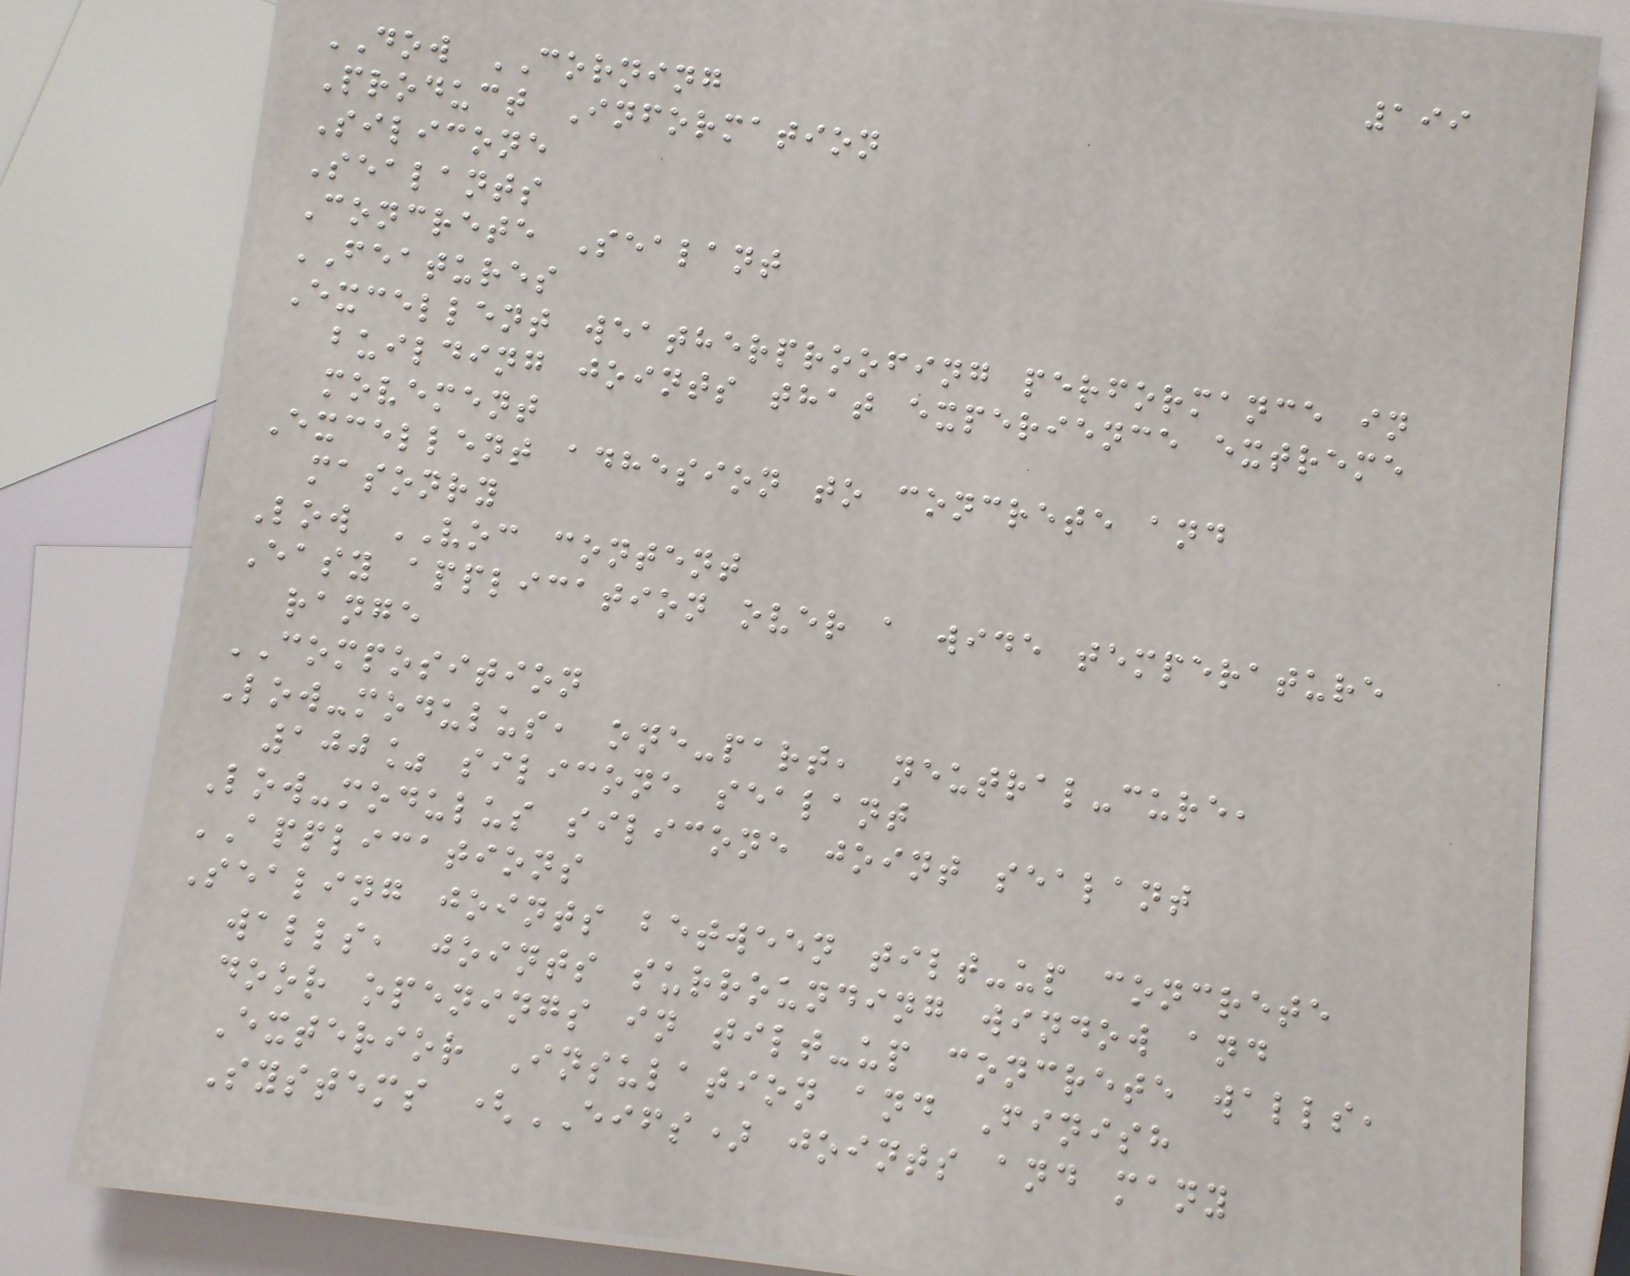199
DOW CORNING
Product Information
Silicone
Sealants
Concrete Sealant
FEATURES
Excellent weatherproofing performance in
building joints that experience extreme
movement
Excellent adhesion to concrete and
masonry
Low VOC content
Easy application over a wide temperature
range
COMPOSITION
Low-modulus, one-part, neutral-cure,
100% silicone sealant
Low-modulus silicone joint sealant
APPLICATIONS
Sealing joints between tilt-up concrete
walls, joints surrounding window and
door openings in tilt-up concrete walls,
Exterior Insulation and Finish
Systems (EIFS) joints and many
